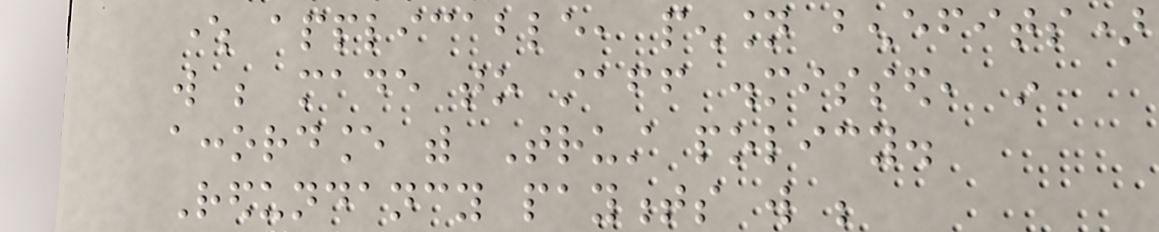where applicable, pension benefits)
will be made to staff dismissed, in
accordance with Trust policy.
Redundancy payments will be
